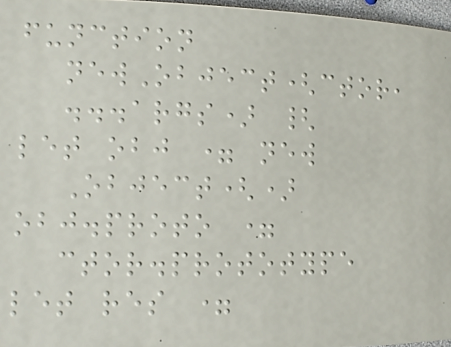function
newObject(ctor,
...args) {
let obj = new
Object()
obj.proto =
ctor.prototype
let res =
